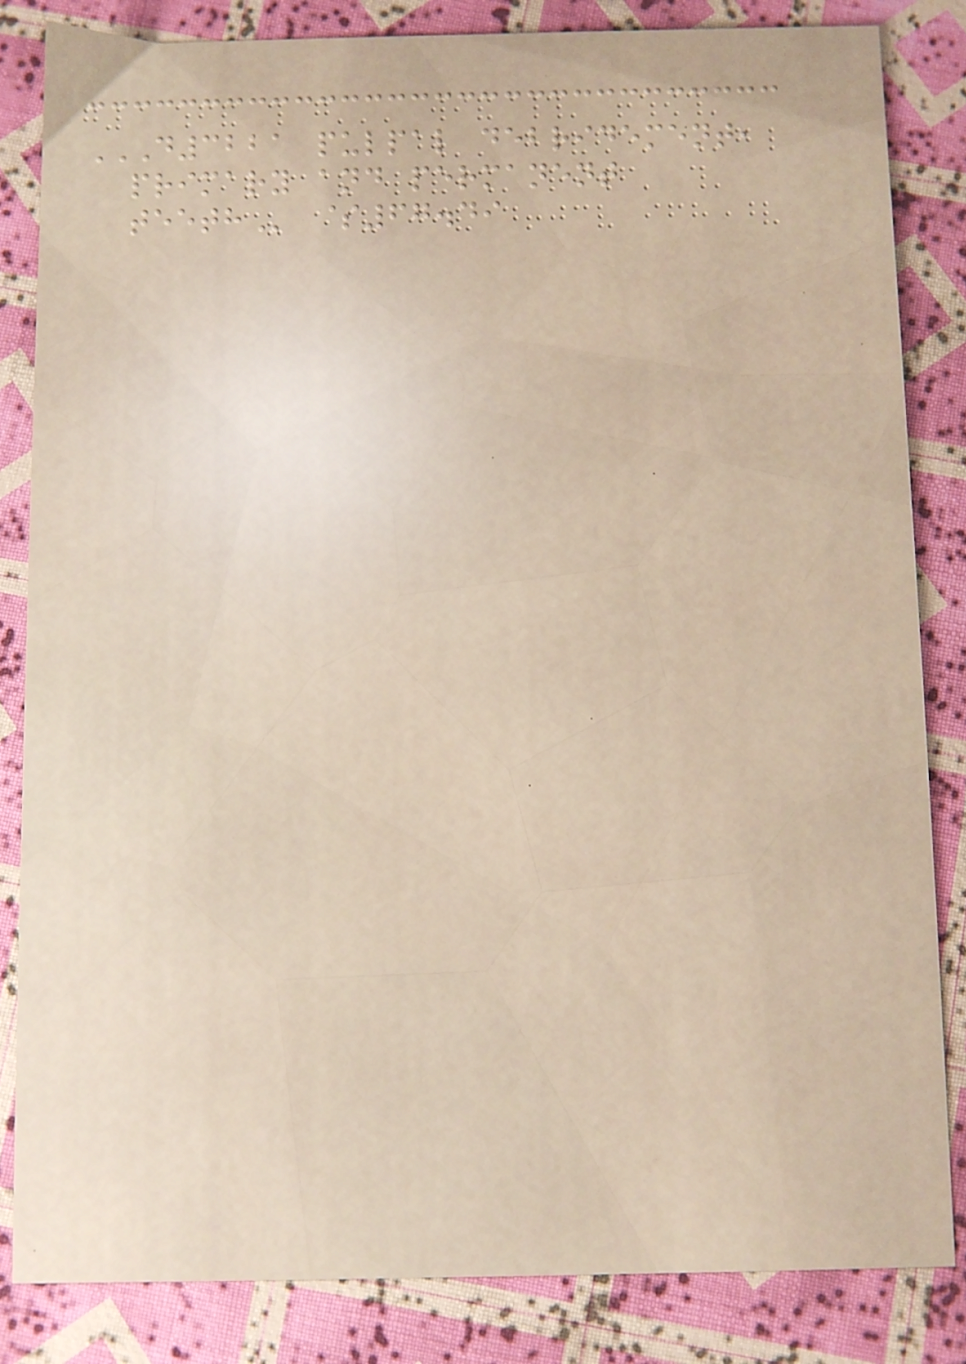D3221 PULPAL DEBRIDEMENT,
PRIMARY AND PERMANENT
TEETH $67.49
